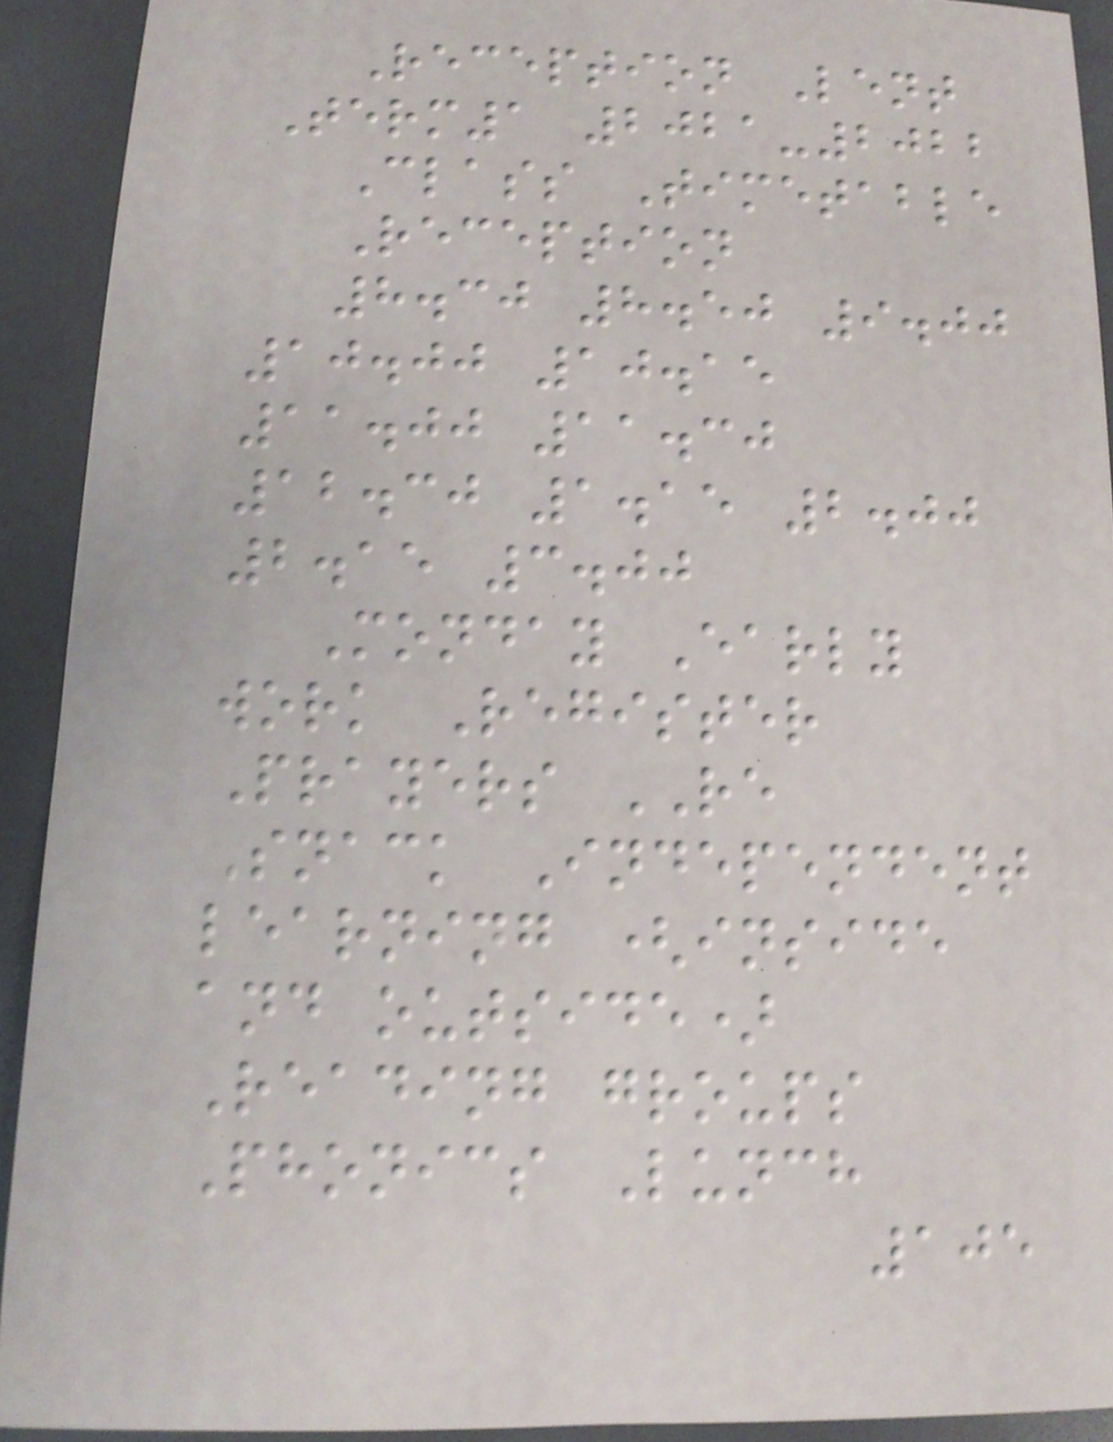Reception Lent
Term1 2021-2022
Class Timetable
Reception
8.30 8.50 9.00
10.00 10.15
11.00 11.30
12.30 1.15 2.00
2.15 3.00
Monday Early
work Register
Prayers RE
Snack Independent
learning (inside
and outside)
Reading groups
Phonics Lunch
105
